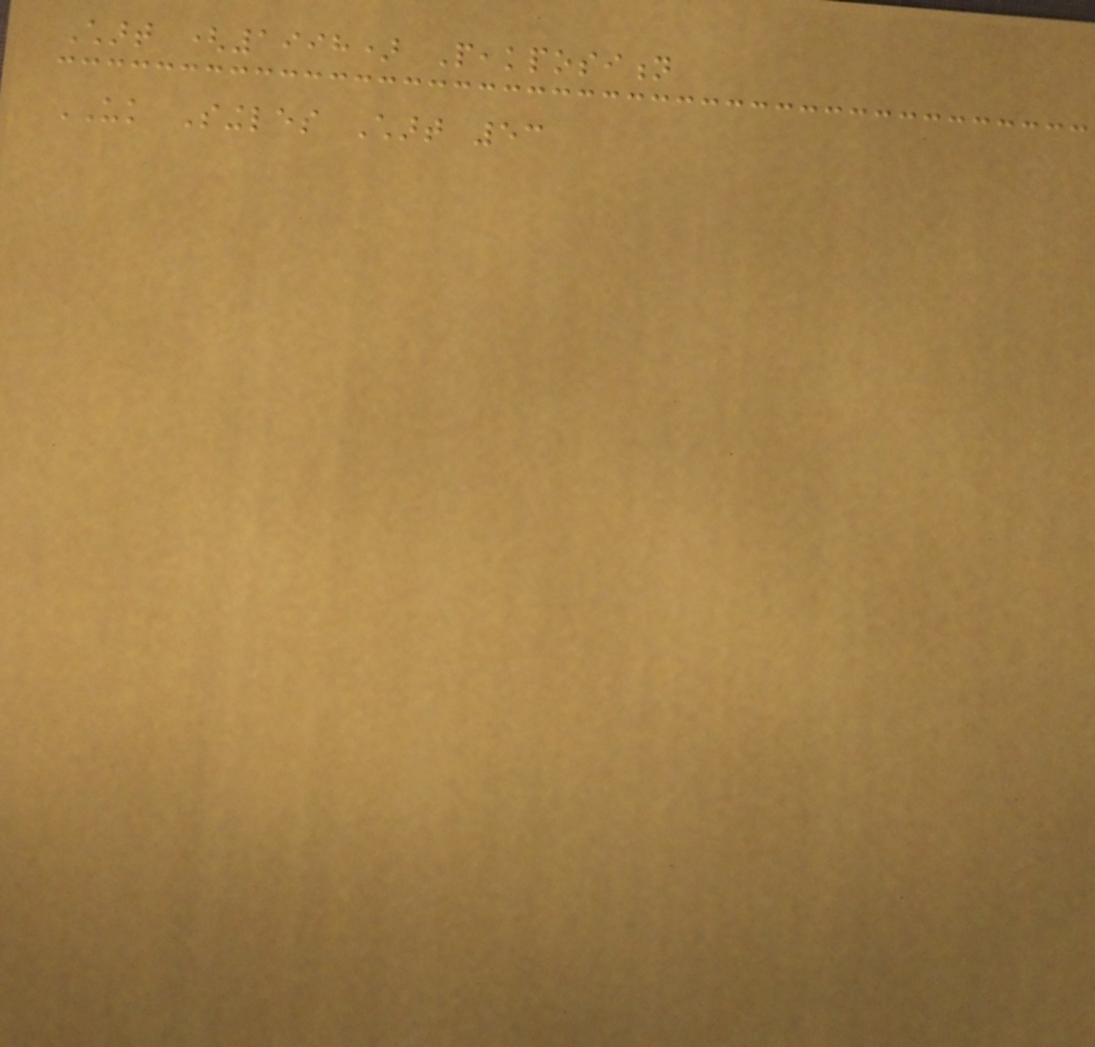Chart (1998) Peakposition
UK Singles Chart 53
